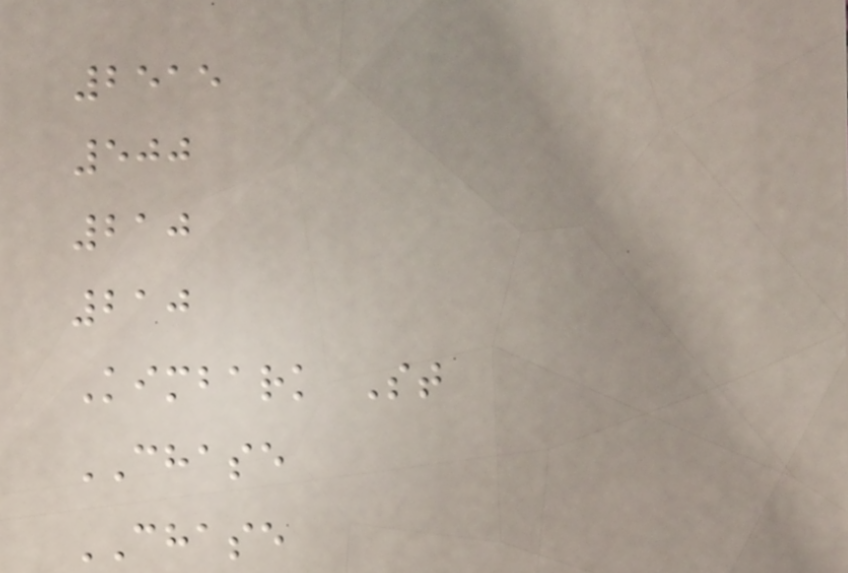2515
500
210
210
Kimbark St
CHASE
CHASE
